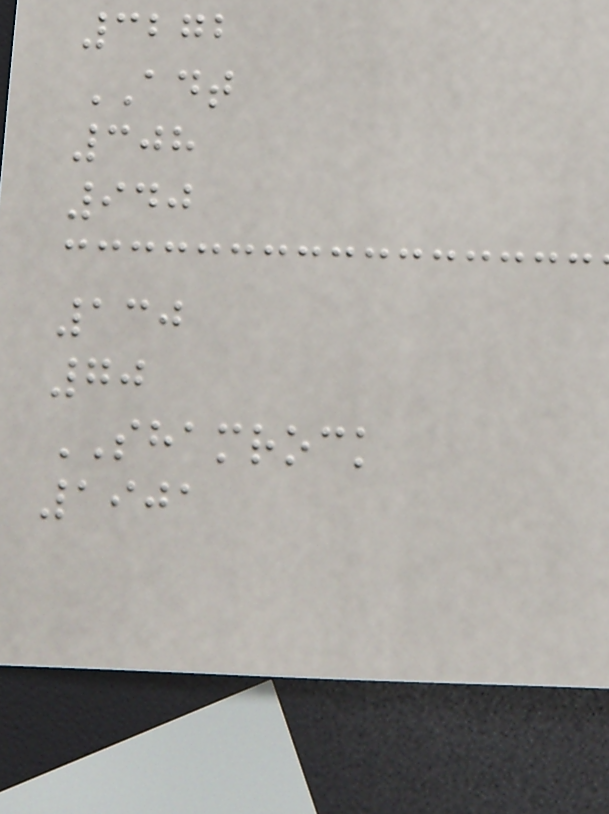3272
ADT
308
940
130
70
SHAMROCK
1901
